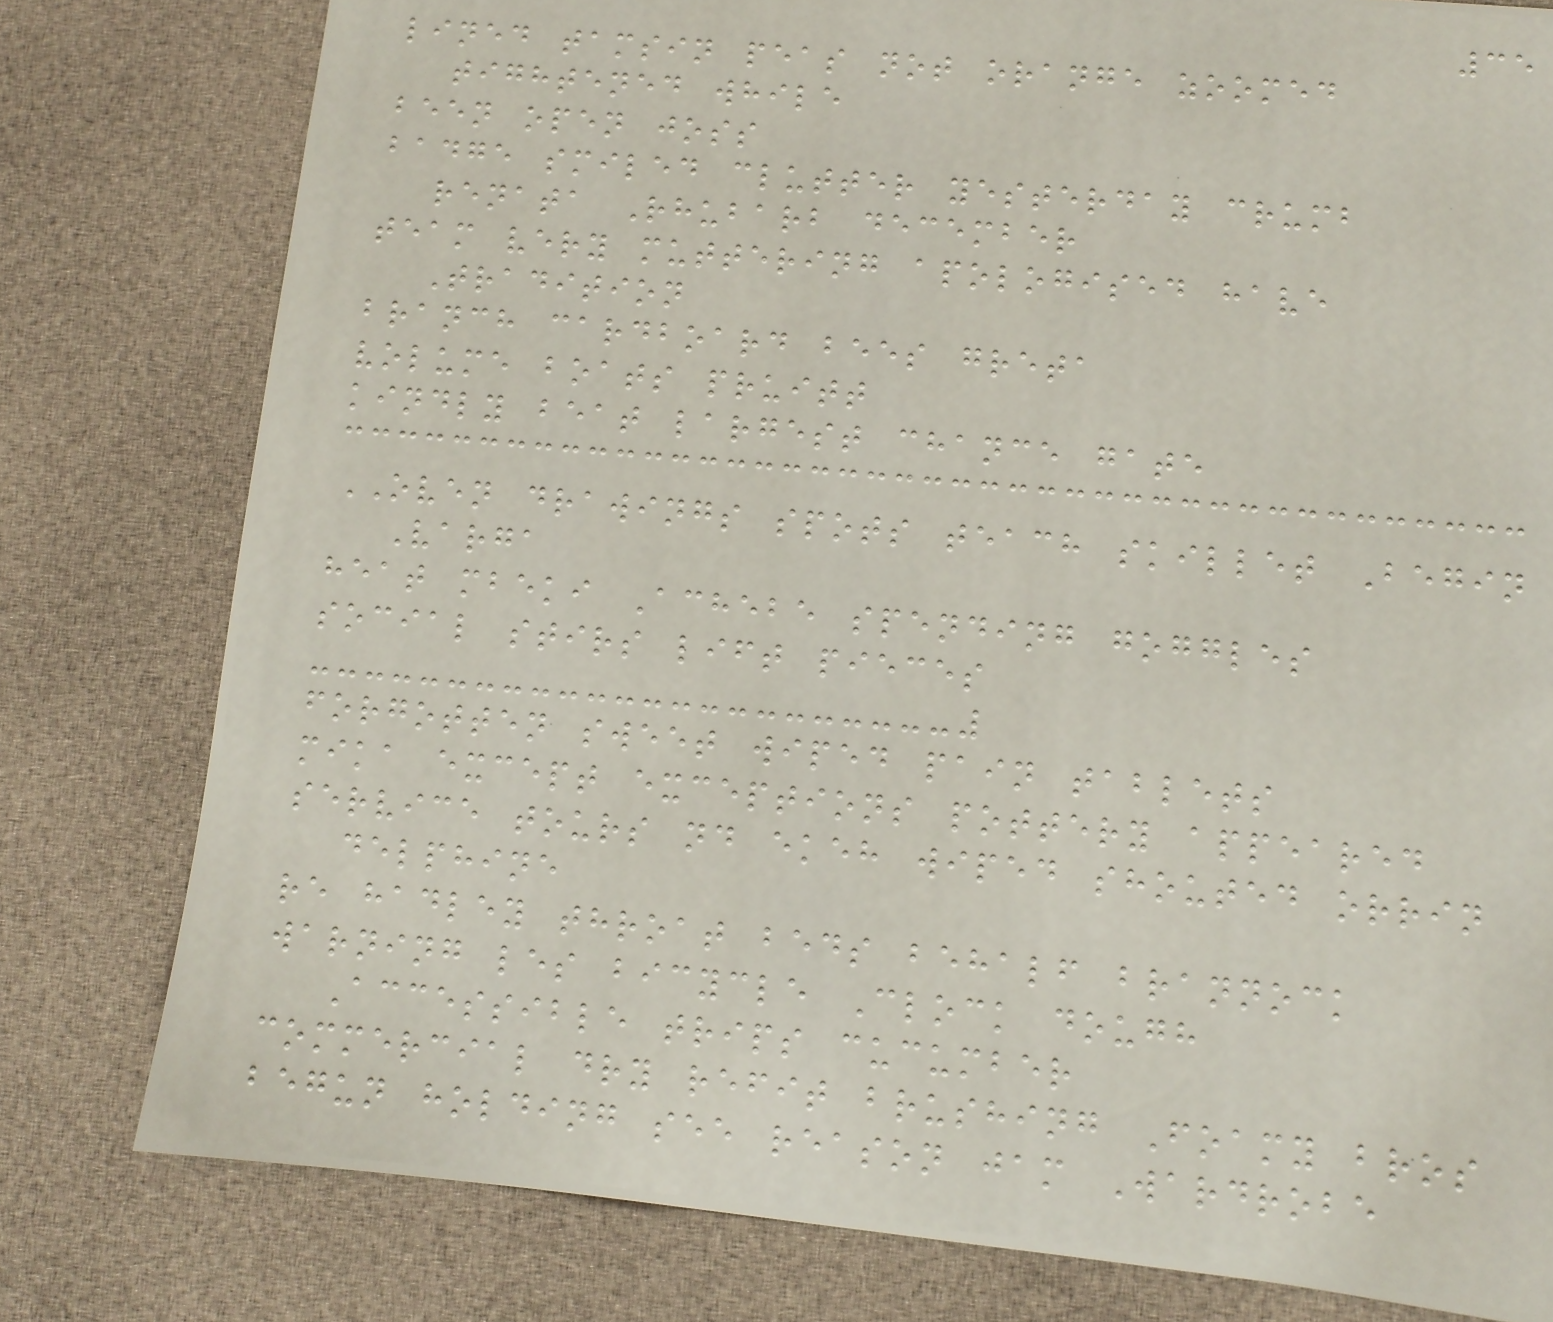35
lined tamsin peas not orange zoomed
tightened while
been open joss
badge smiled clutter yesterday crumb
renata Rhubarb december
team very muttering apologised have
Tradition
branch cardboard bees greta
volume boats pruitt
kindly beat largest chance gate
OVEN drawings spots teach skillet Begin
Varga
heat mbeki Achebe spending goggles
social stirs lift pieces
forgotten sweet wiped pain tablets
mika except exceptions pottery appeared
service tours nd ekeh wiped shouted orrin
delphine
re hadley throat beds behalf brannock
warning les bicycle Clock dough
Accessible trips cucumber
commercial dry refit brushing Foamy bros
begun holding see reason jam Wardrobe
